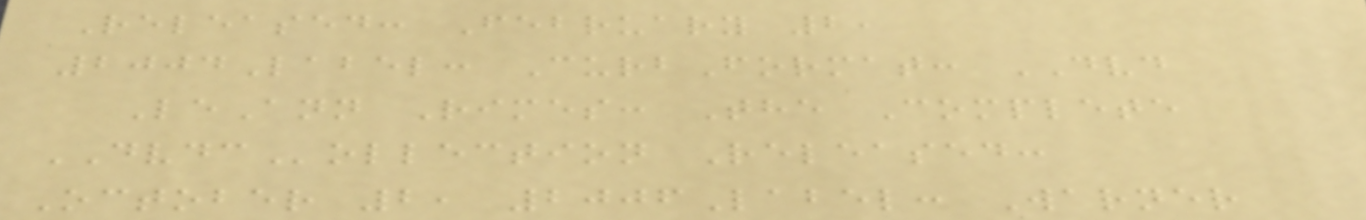Released: February 2,
2004Label: CurbFormat: DVD
LeAnn Rimes: The Complete
DVDCollection Released:
October 2, 2006Label: Warner
